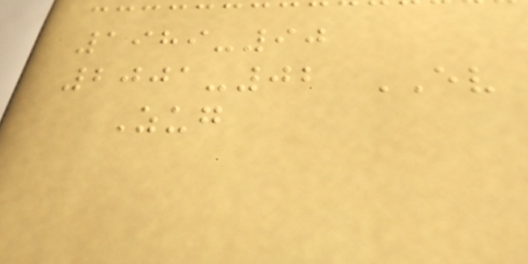1989-90
2001-02 EV
Zug
